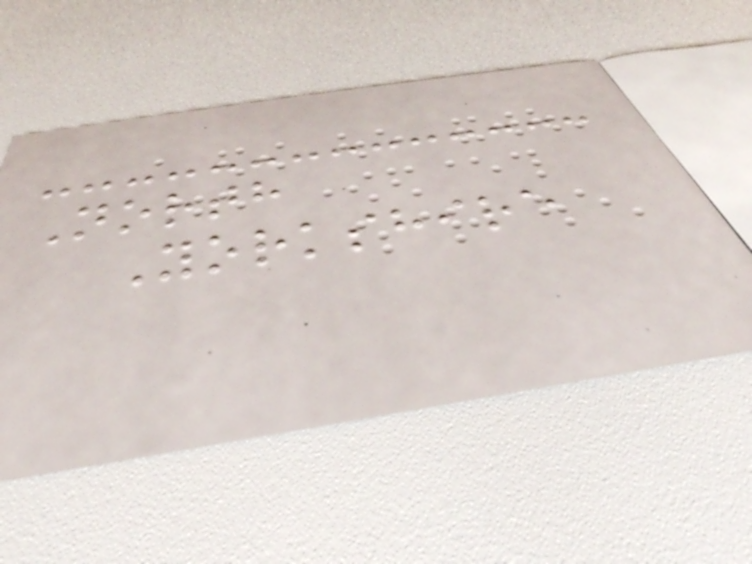North
Yorkshire
